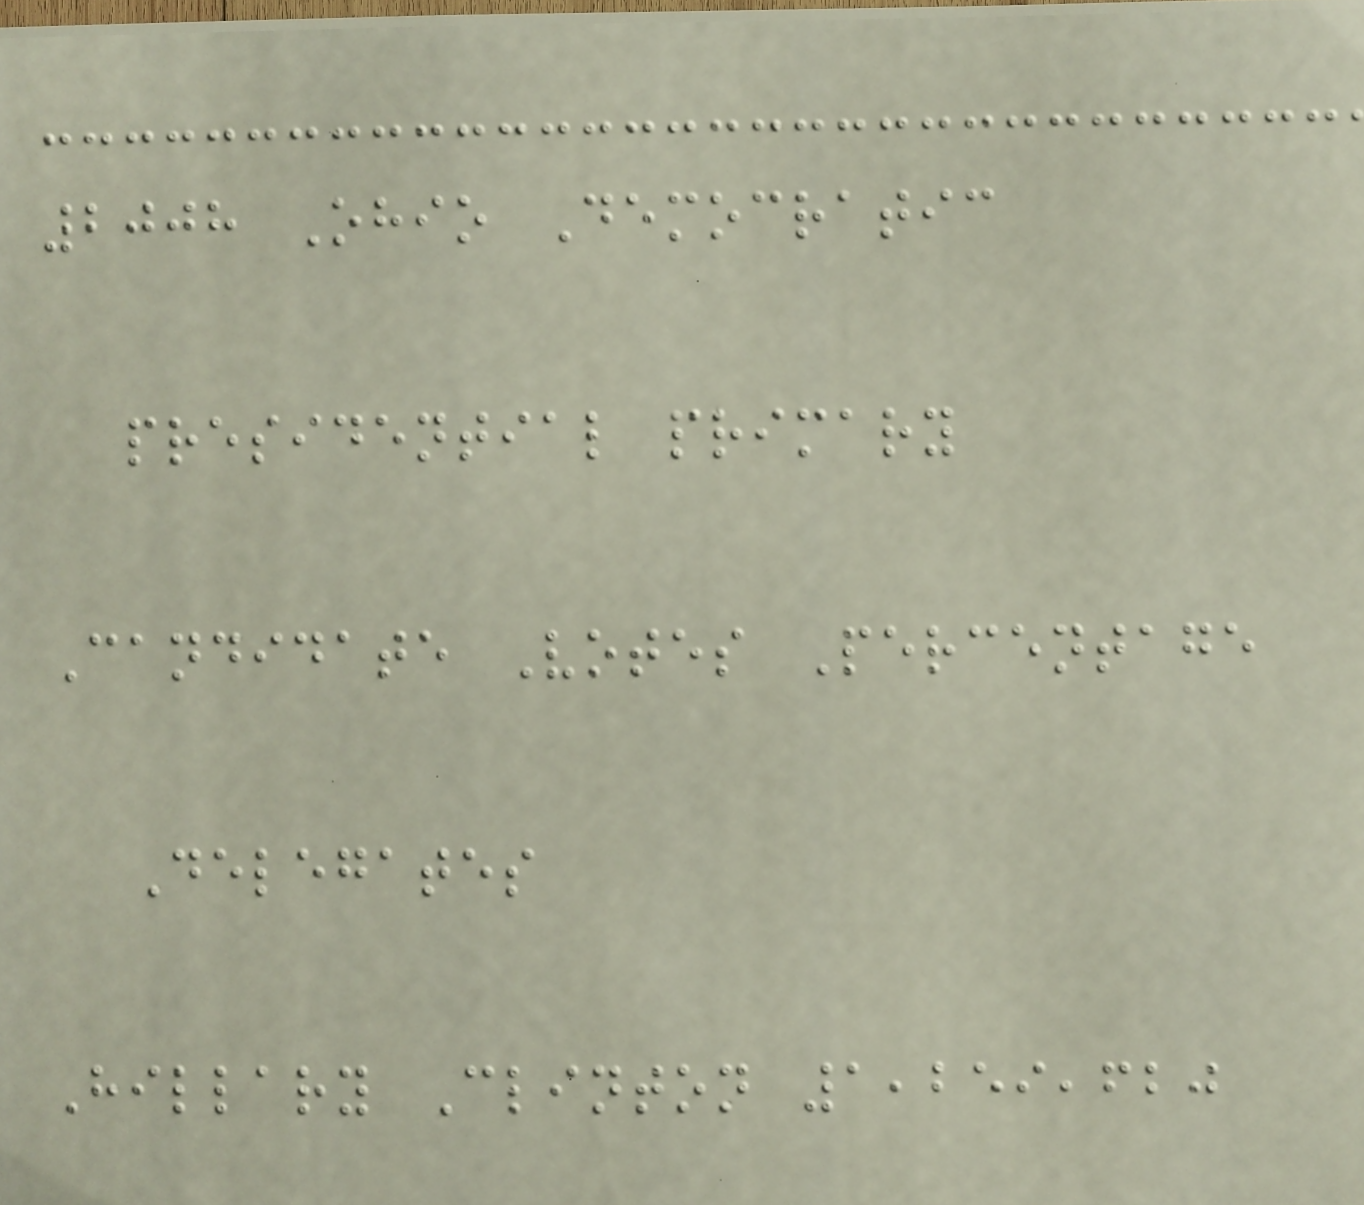2008 Ohio Democratic
presidential primary
Candidate Votes Percentage
Delegates
Hillary Clinton 1,259,620
